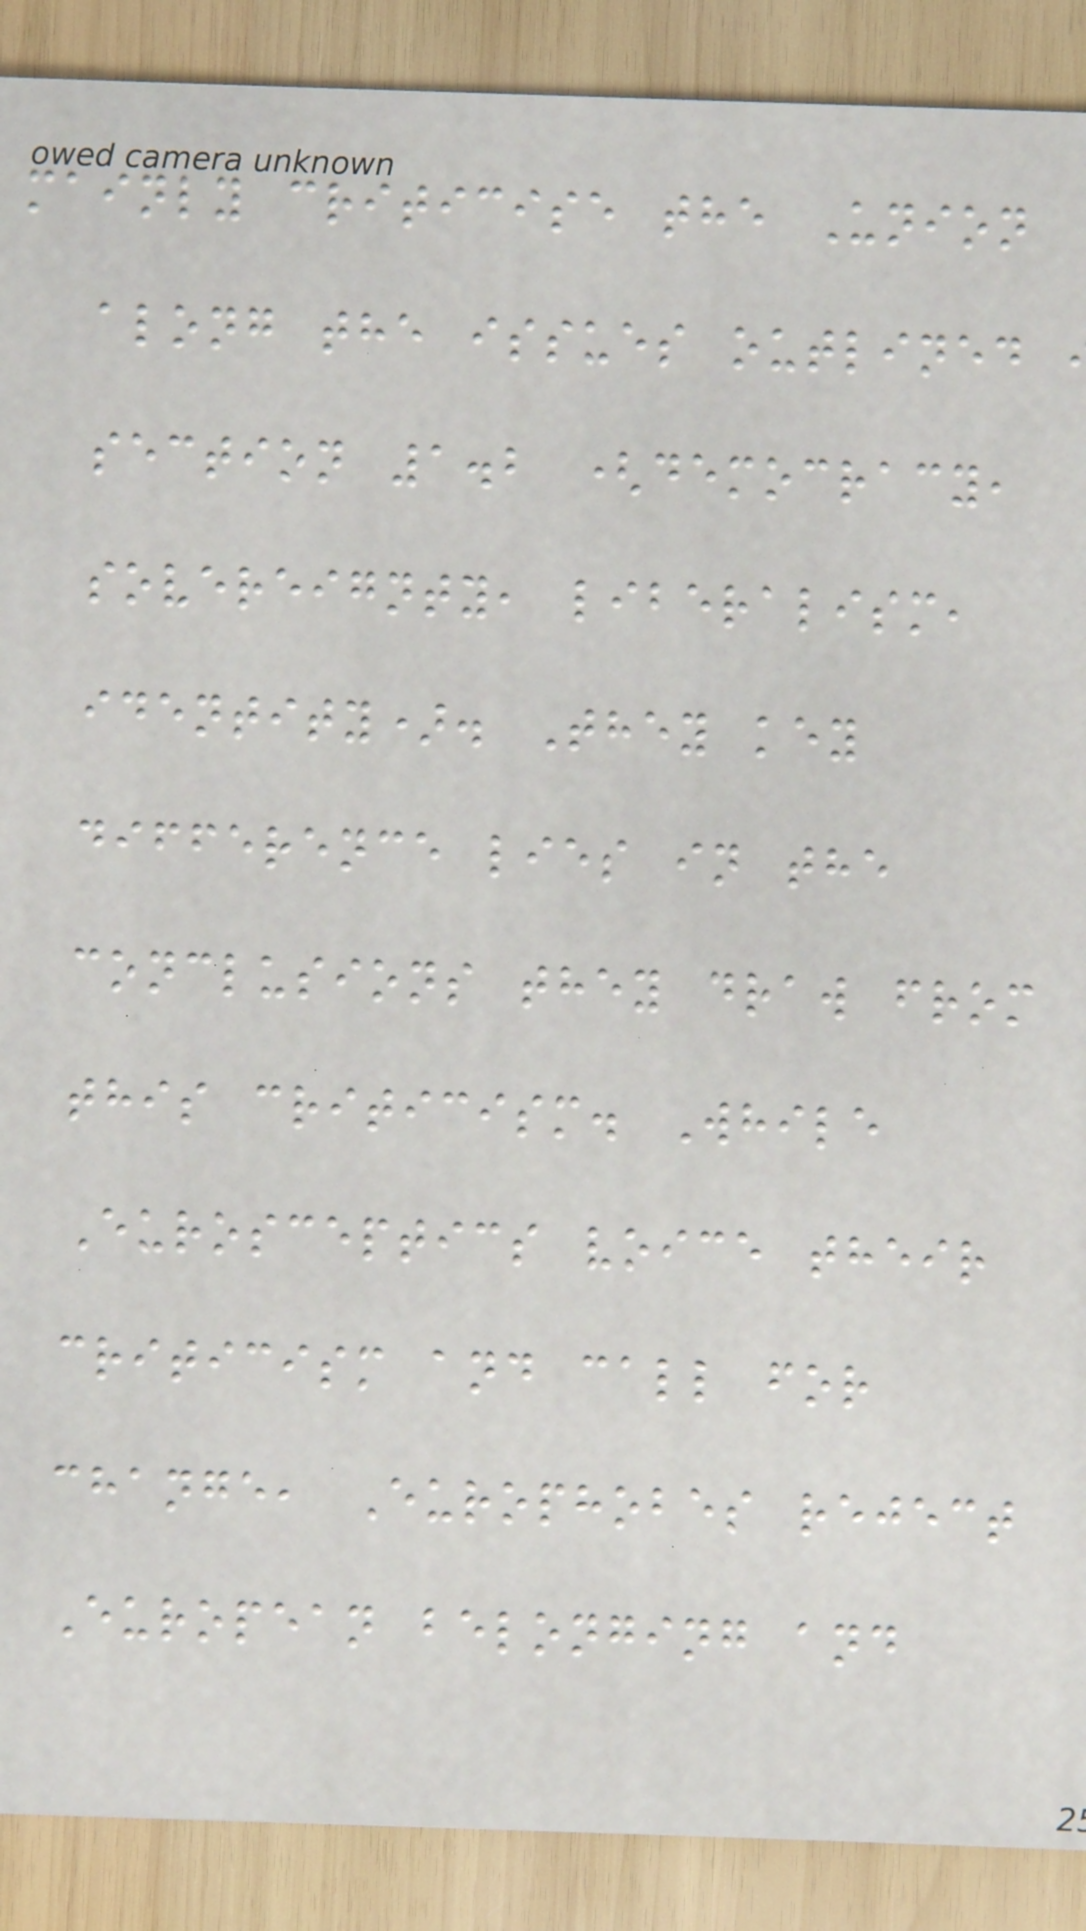mainly criticise the Union
along the issues outlined
section 1.2 (democracy,
sovereignty, liberalism,
identity). They key
difference lies in the
conclusions they draw from
this criticism. While
Eurosceptics voice their
criticism and call for
change, Europhobes reject
European belonging and
